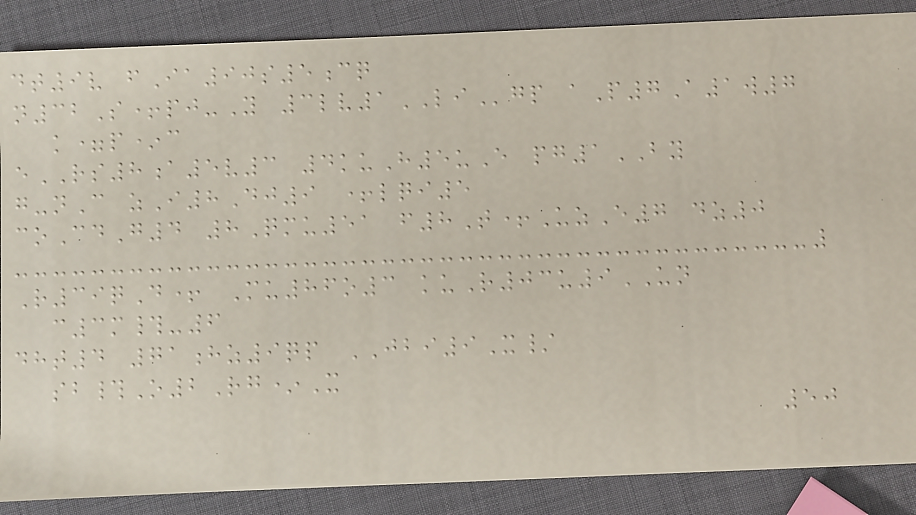dt9v fIa90s5cq
n32S+pj-Y 3lv1LIgp aP7A1w7
k=p*c
eRS8a5v3 4kuH5uE pg1BY
g-nC zI8Dj9 +lqi5
coCdG4 8Qmu51 f8T+UzE7 dz0
R39qD+ Mu86o3 kuR03u9UN
c3m#-6
dht4 71hz9qp JBI9X/
sb#O2Rg*X
50
